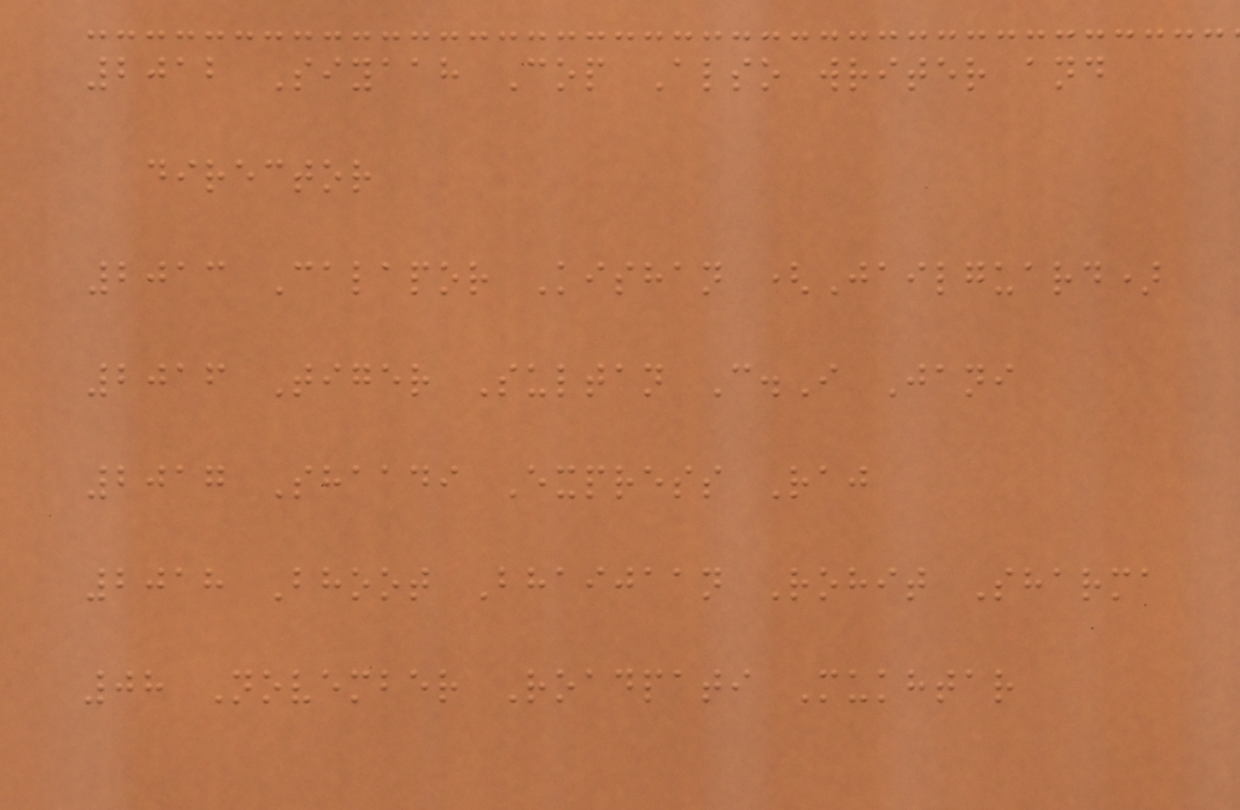2012 Siyaah Cop Also writer and
director
2013 Calapor Kishan (Jailguard)
2016 Tiger Sultan C.I Jani
2017 Shaadi Express Raj
2018 Bhoot Bhaijaan Rohit Sharma
08 November Roadpati Mukhtar
